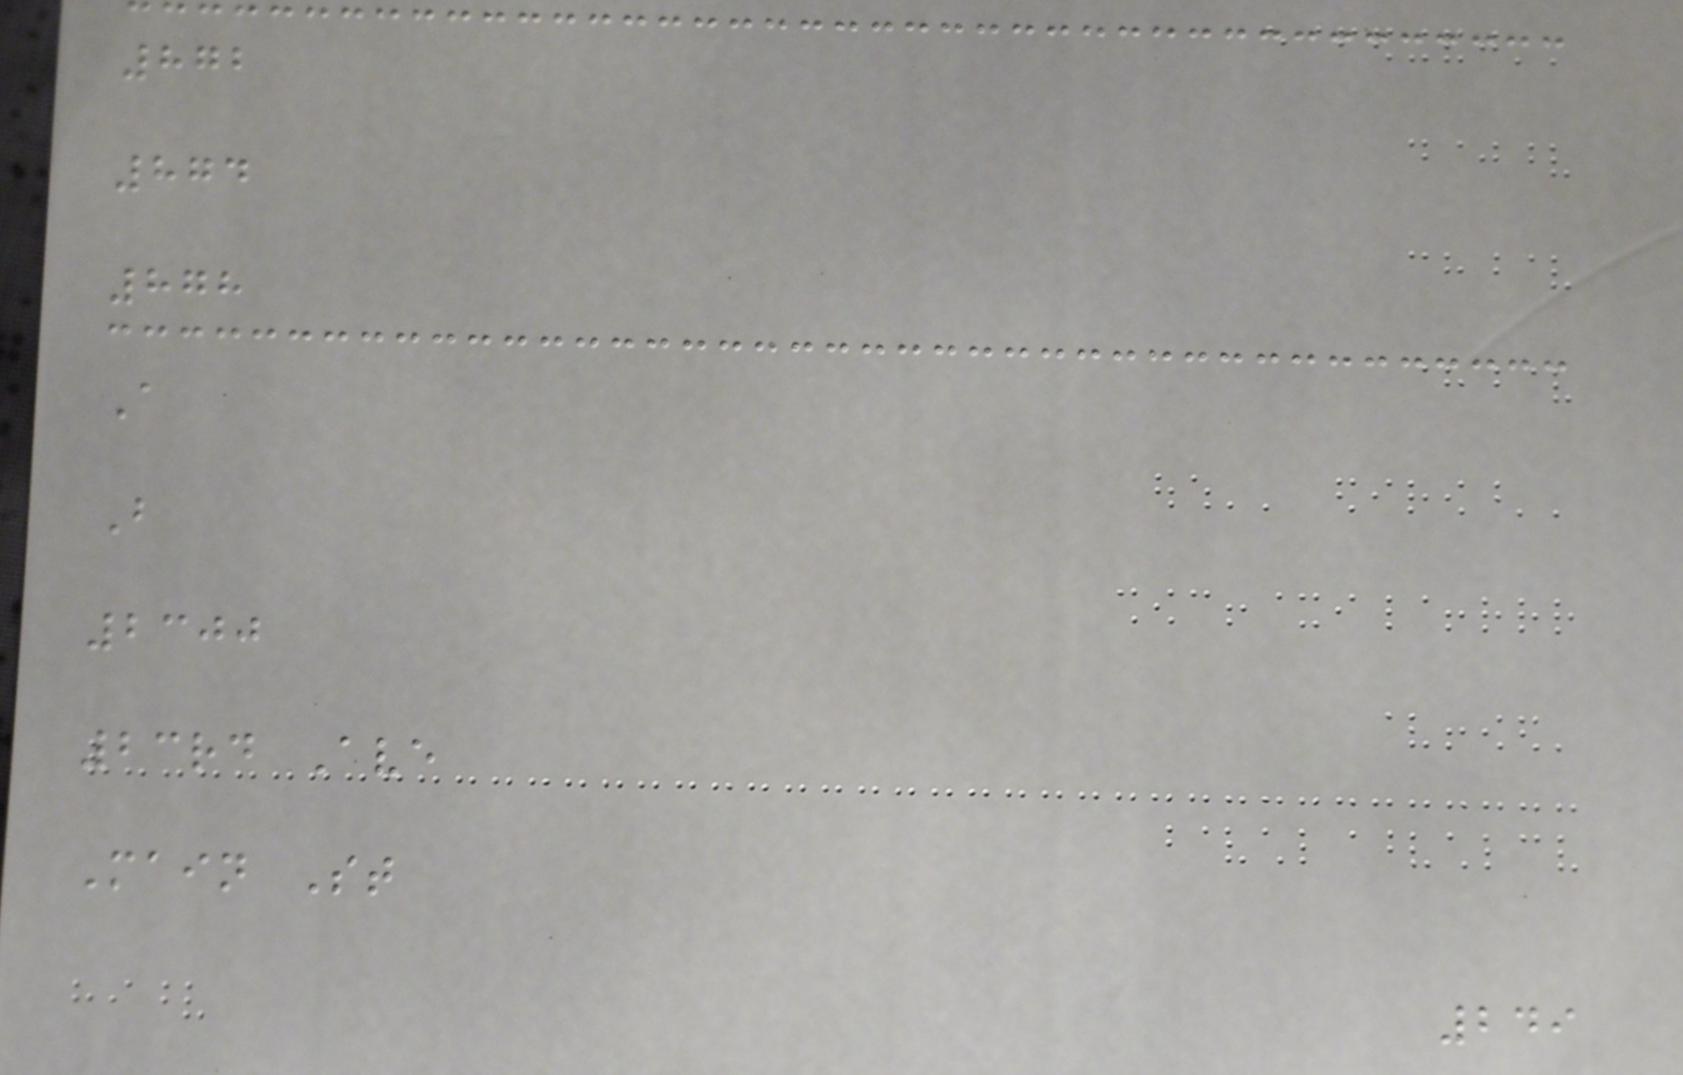872
874
878
A
B
2300
23rd Ave
Main St
249
